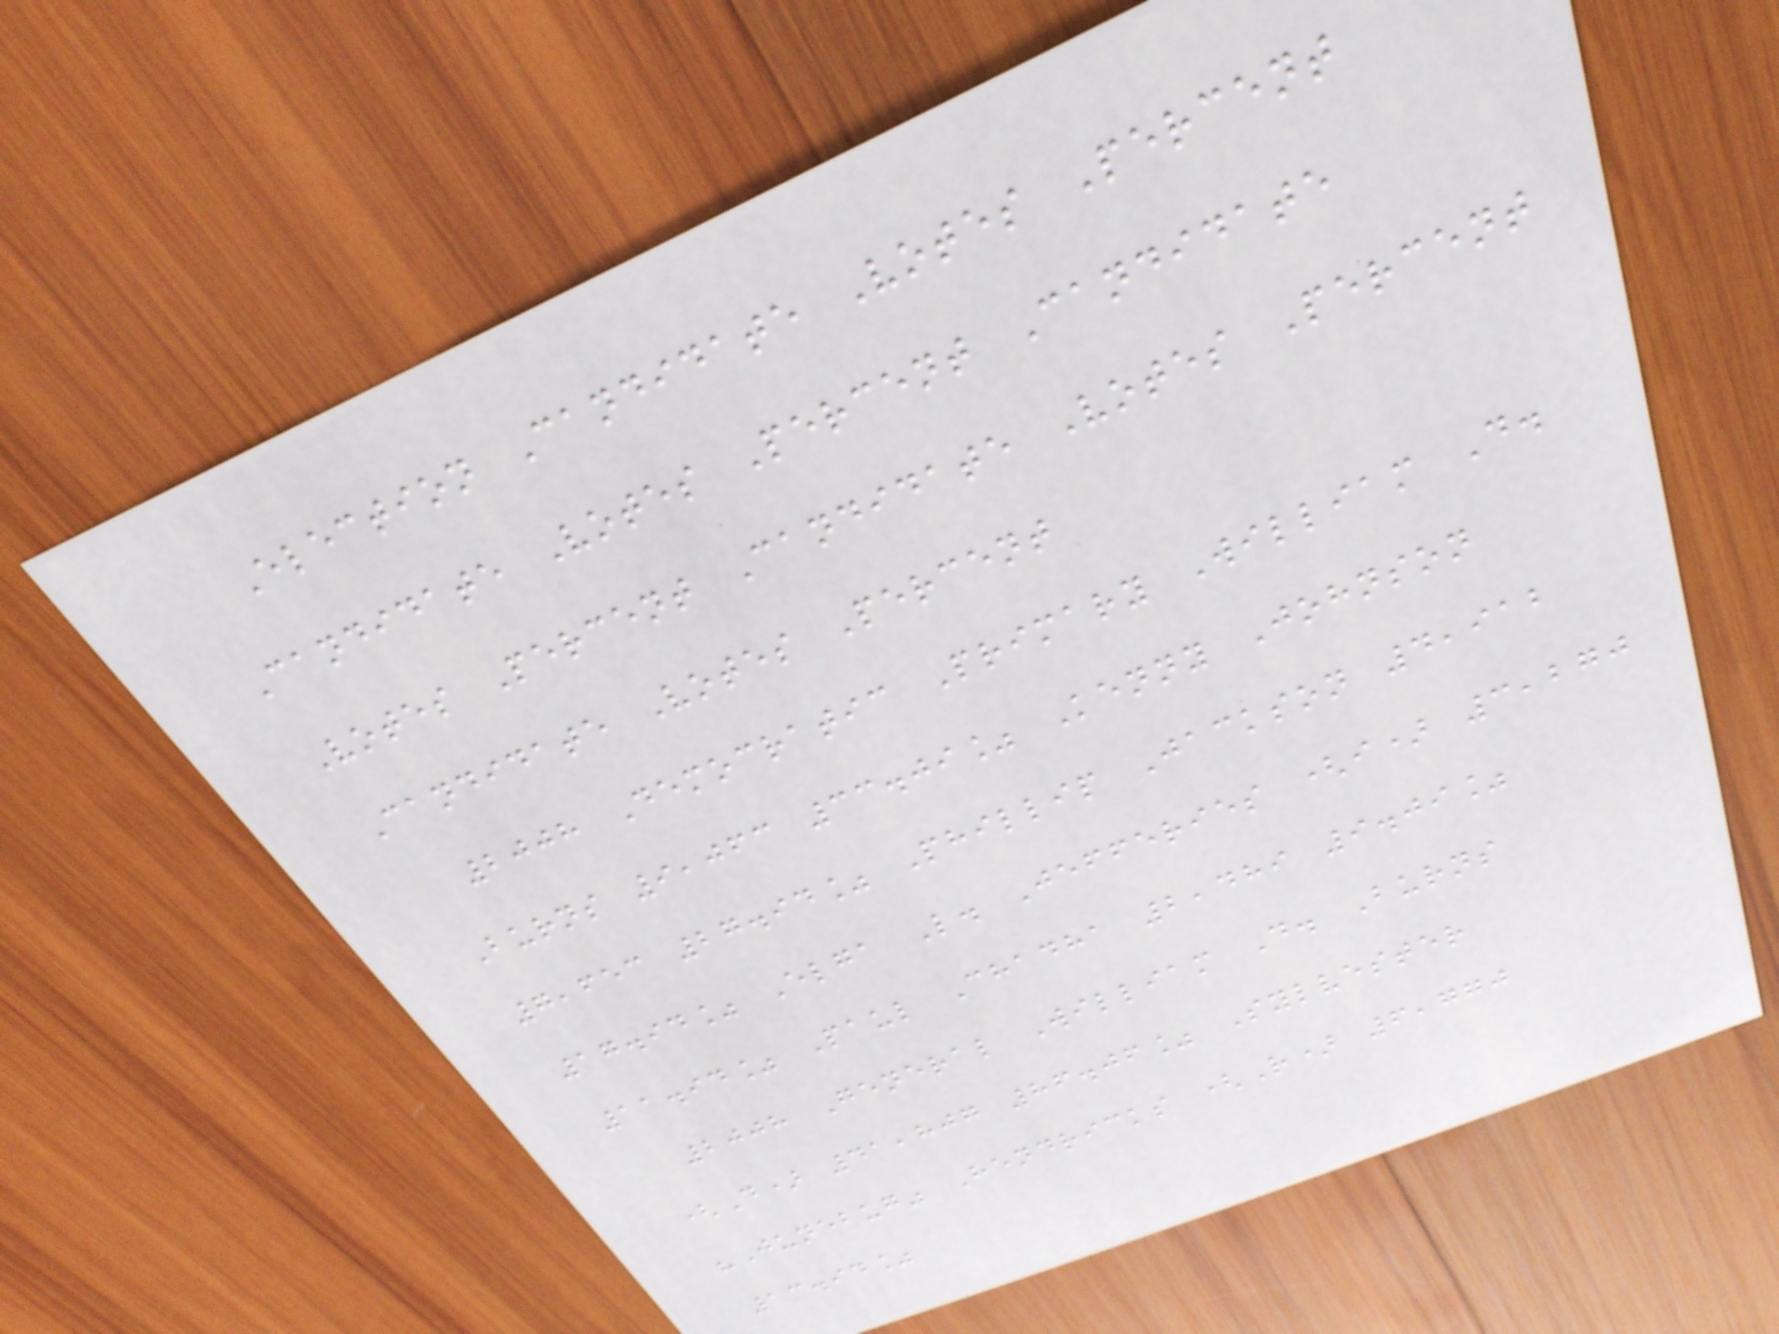Election Candidate Votes Percent
Candidate Votes Percent Candidate
Votes Percent Candidate Votes Percent
Candidate Votes Percent
2008 Democratic Primary William D.
Burns 9,063 33.09% Kenny Johnson
7,653 27.94% Phillip Jackson 4,912
17.94% Elga L. Jefferies (i) 3,270
11.94% Paul Chadha 2,489 9.09%
2008 General William D. Burns
(D) 41,807 86.06% Sylvester
"Junebug" Hendricks (R) 6,770
13.94%
